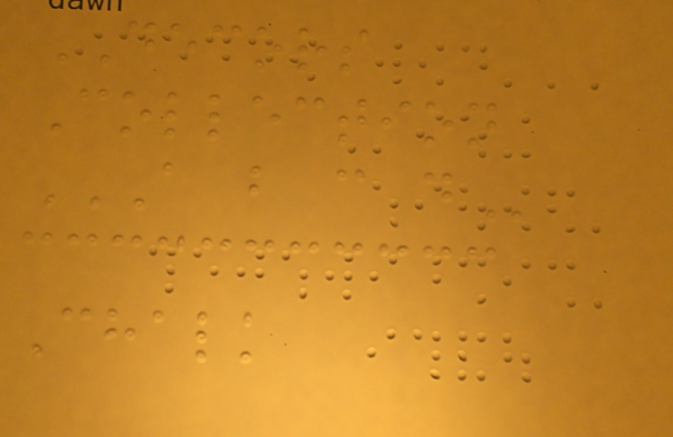DECORS
Collection
A B C D
Chalk
